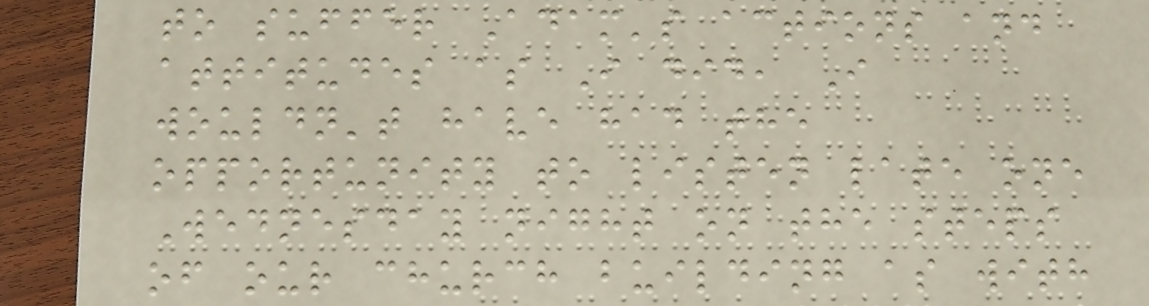to suffer Adam's actions and
attitudes as I did, I
wouldn't have had the
opportunity to listen late one
Wednesday night on the steps
of our church building as with
